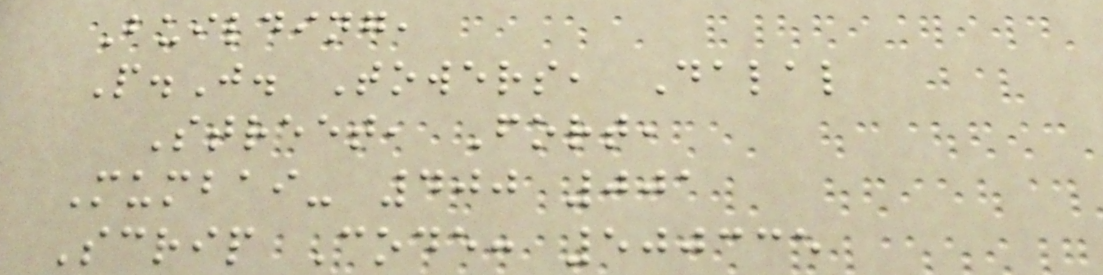Building,
P.J. Towers, Dalal
Street, Fort,
Mumbai- 400 001
Scrip Code: 500335
